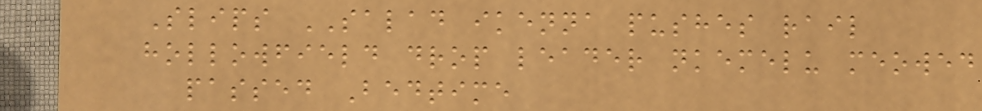Slips SALAD ikenna pushes rail
hollowfield drop leader nkemelu meowed
passed Bedtime
